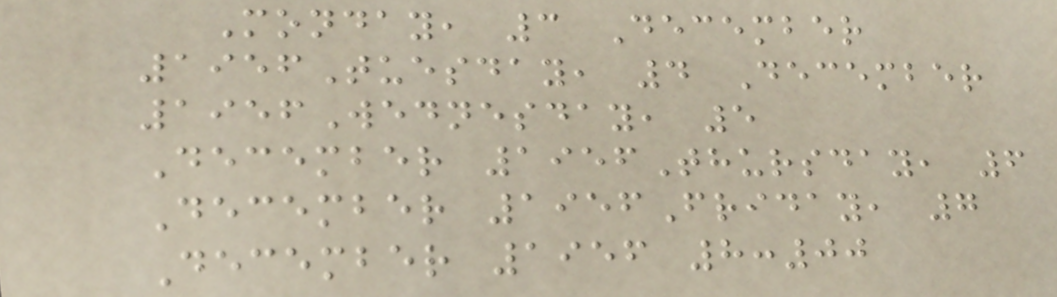Monday, 3 December
1956Tuesday, 4 December
1956Wednesday, 5
December 1956Thursday, 6
December 1956Friday, 7
December 1956 8:00
